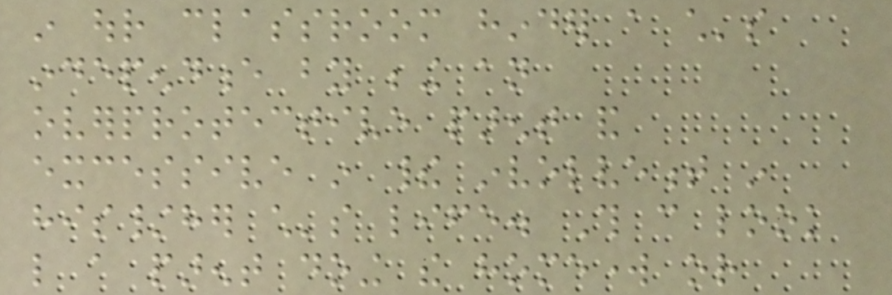in our classroom hinder a child's
independence by being an
overprotective parent and
excessive in their involvement in
his/her child's life. This can look
like a parent doing the homework or
